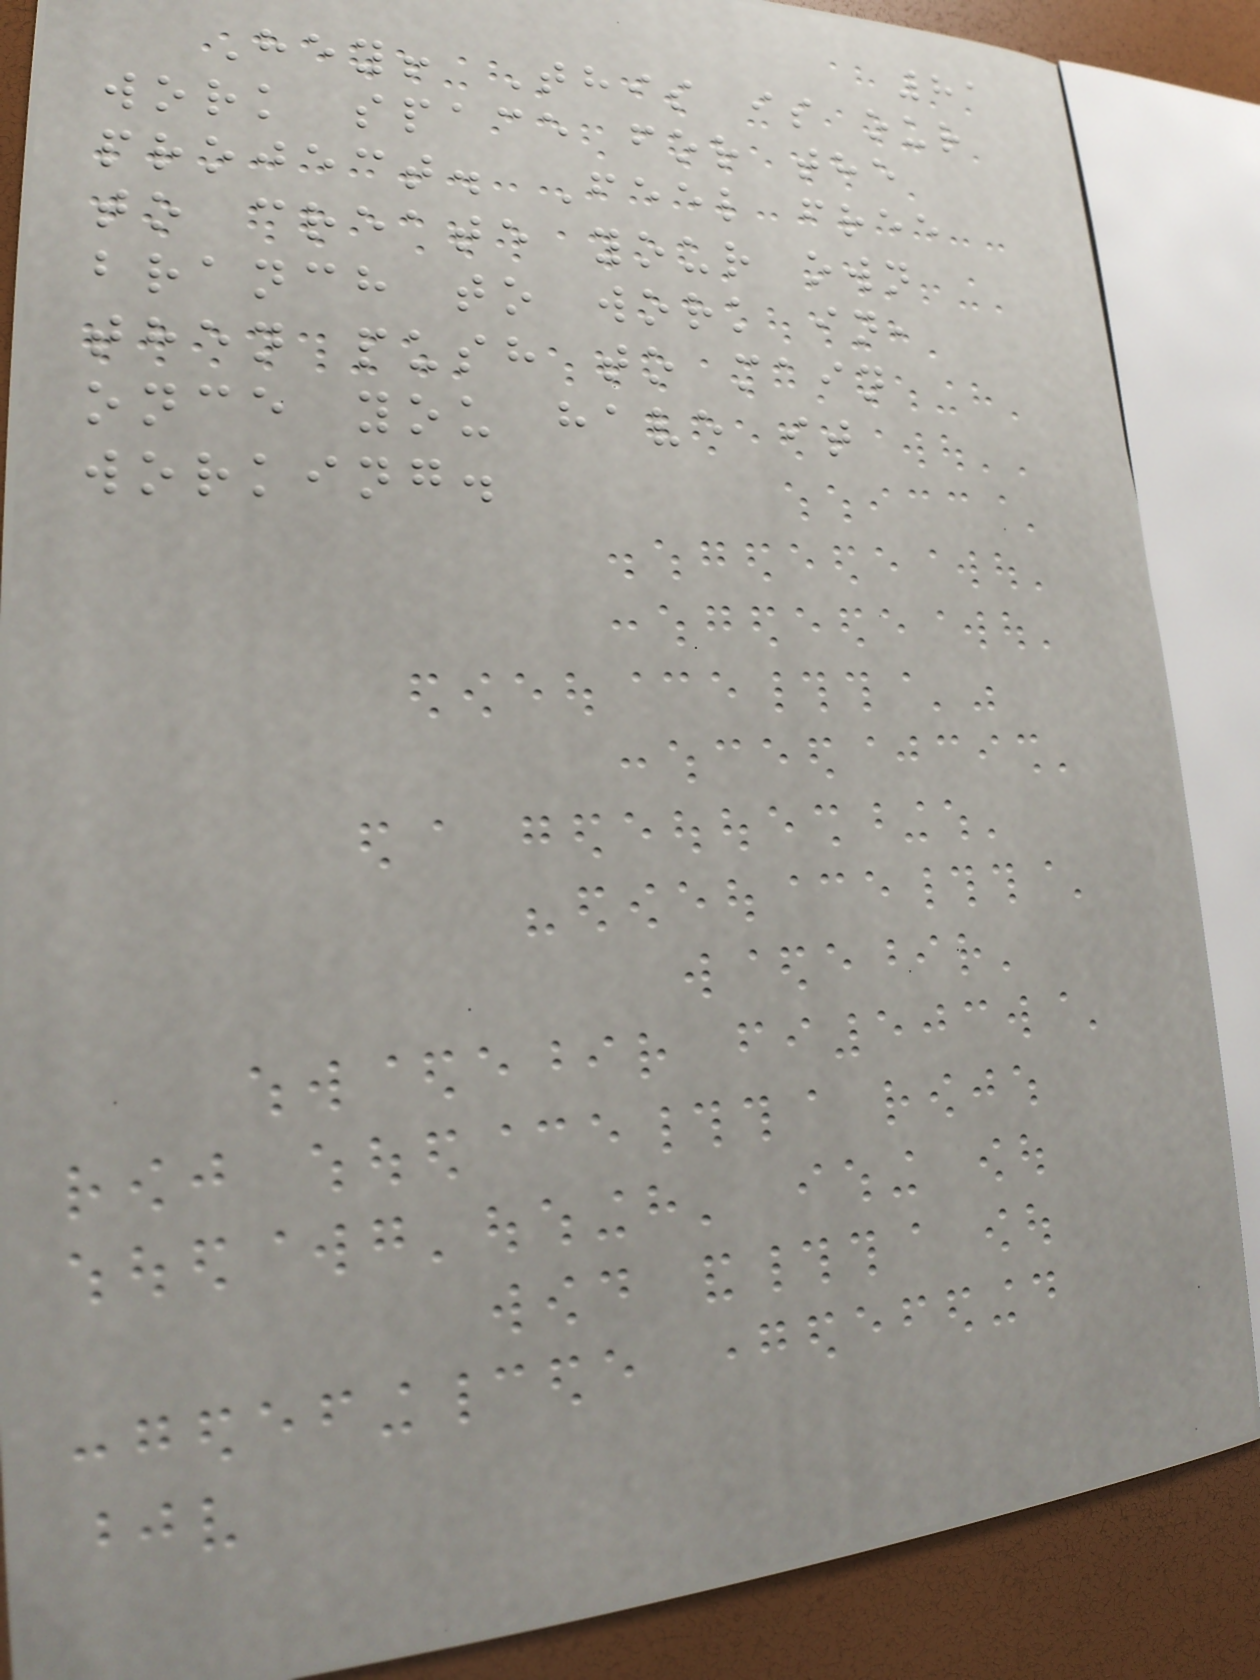81
Hey! This is our
work space for the
project. Feel free
to create your own
branch to work in,
then push to main
once you have it
working.
